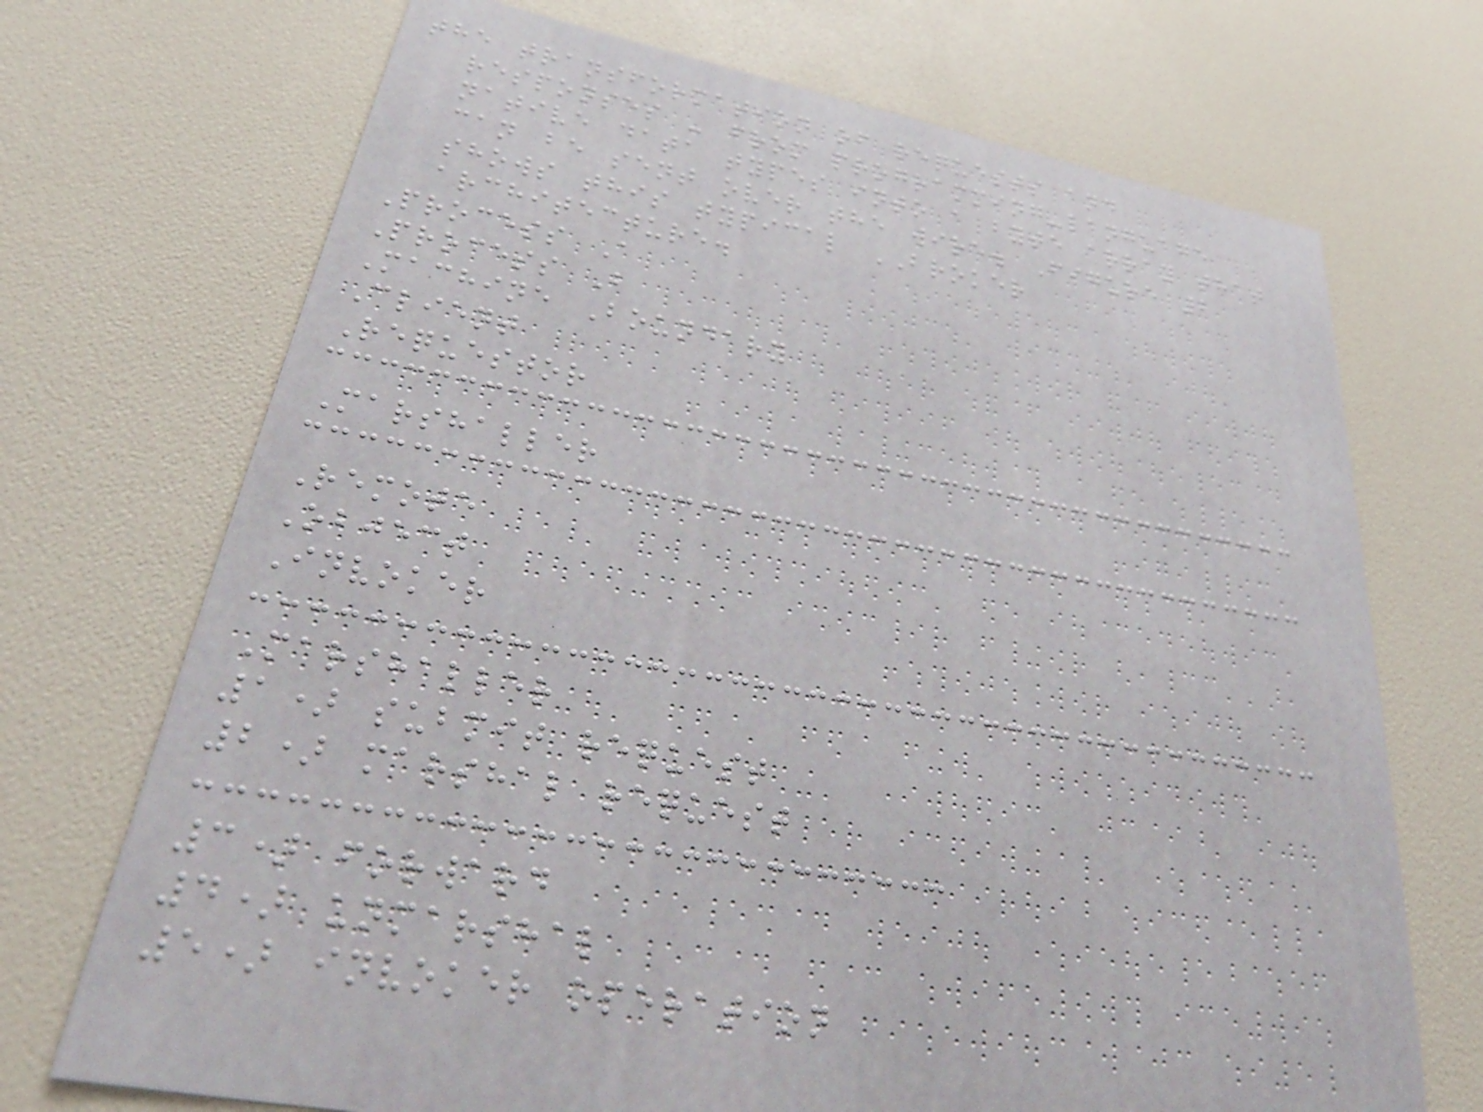the transformation of requests and
responses - from programming-language
native data types into a byte array that
can be sent over the wire. Figure 2
shows this typical BROKER
architecture.
Process A
Process B
Machine Boundary
Client
Requestor
Marshaller
Remote
Object
Invoker
Marshaller
1) submit request
2) marshal request
3) forward
4) unmarshal
5) invoker operation
